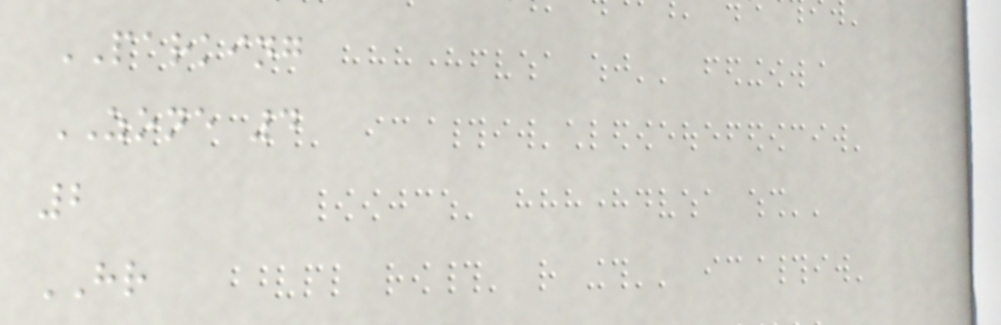PARKING
ZONE 4
2
HR
